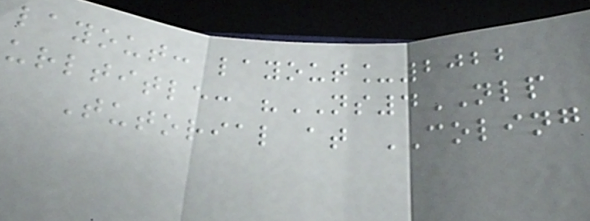layout: layout_2022
urltitle: "NS4NLP
Tutorial at COLING
